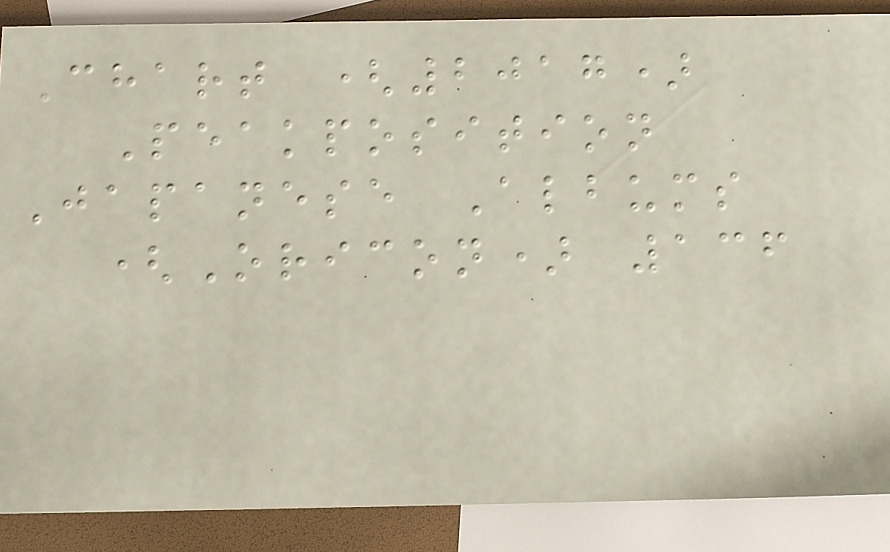Chart (2017)
Peakposition
Japanese Albums
(Oricon) 136
